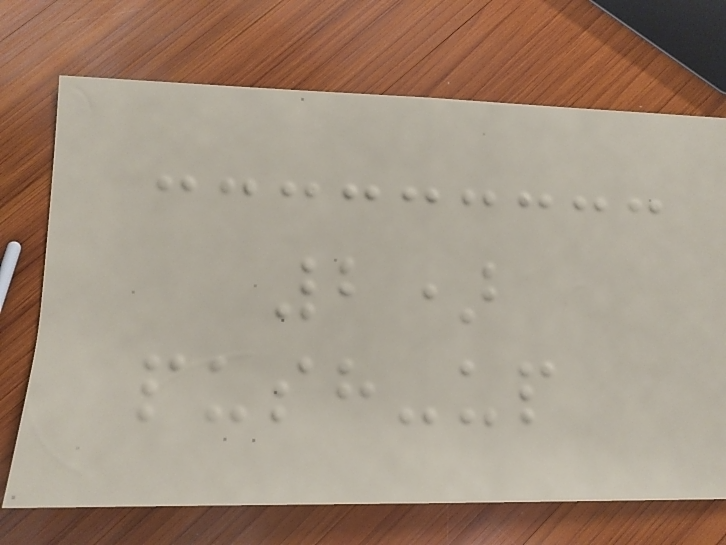2)
push-up
